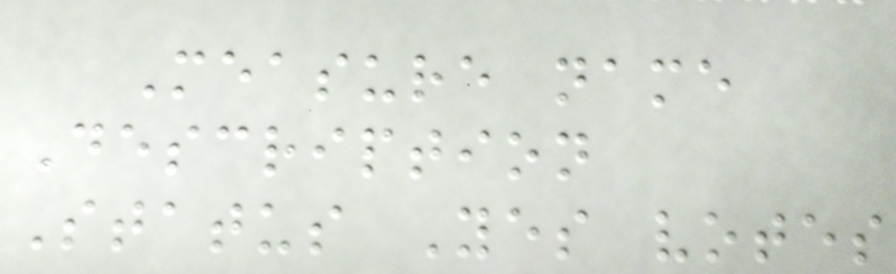Measure name
Description
Status Yes votes
